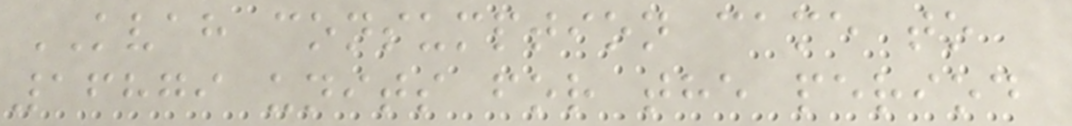KVAH consumption came to
16879 units for the period
